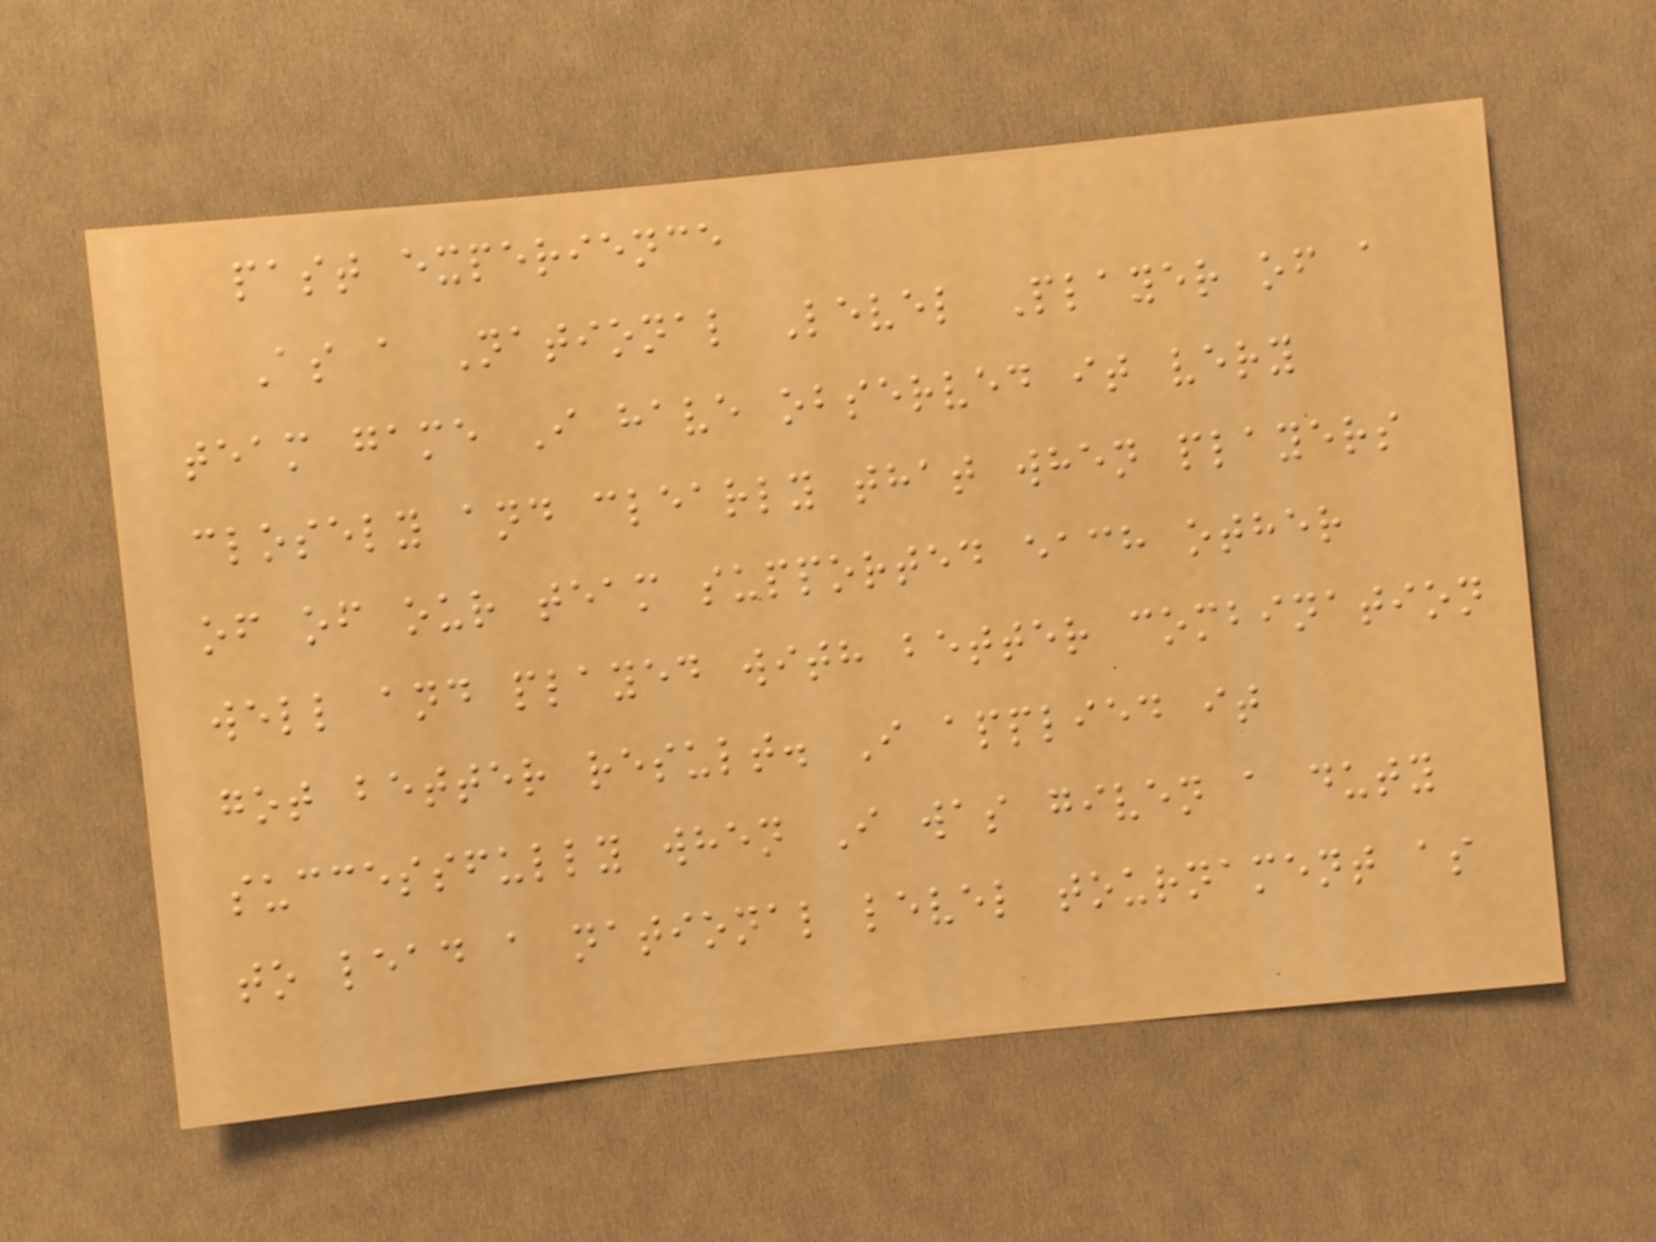past experience
As a National Level Player of a
team game I have observed it very
closely and clearly that when players
of of our team supported each other
well and played with better combination
got better result. I applied it
successfully when I was given a duty
to lead a national level tournament as
